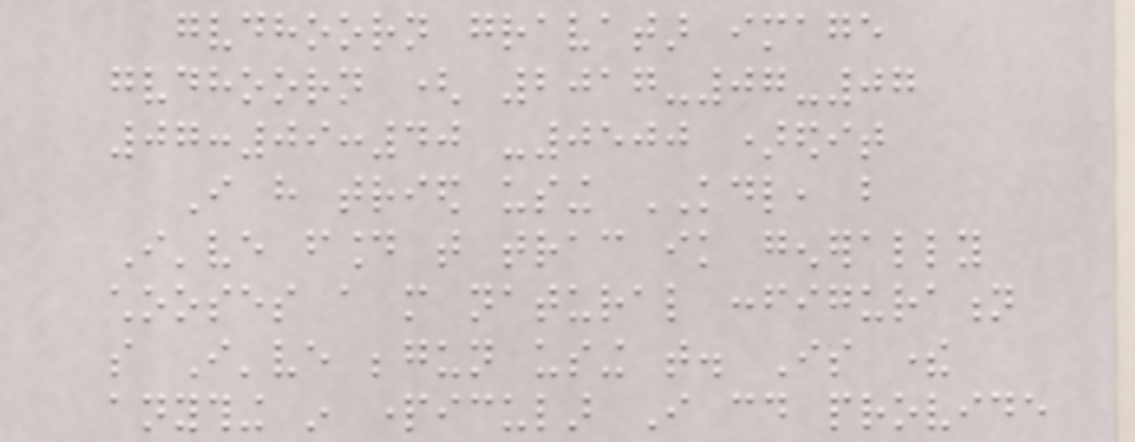gvdhoorn gravatar image
gvdhoorn ( 2017-07-07
07:09:40 -0500 )edit
I have tried using KDL, but
I've found that trac ik generally
chooses a more natural configuration
so I've begun using that. Is there
anything in particular I could provide
